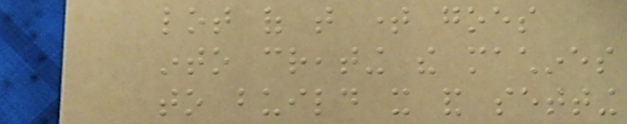lot of that time goes
into creating the machines
to build it and setting
